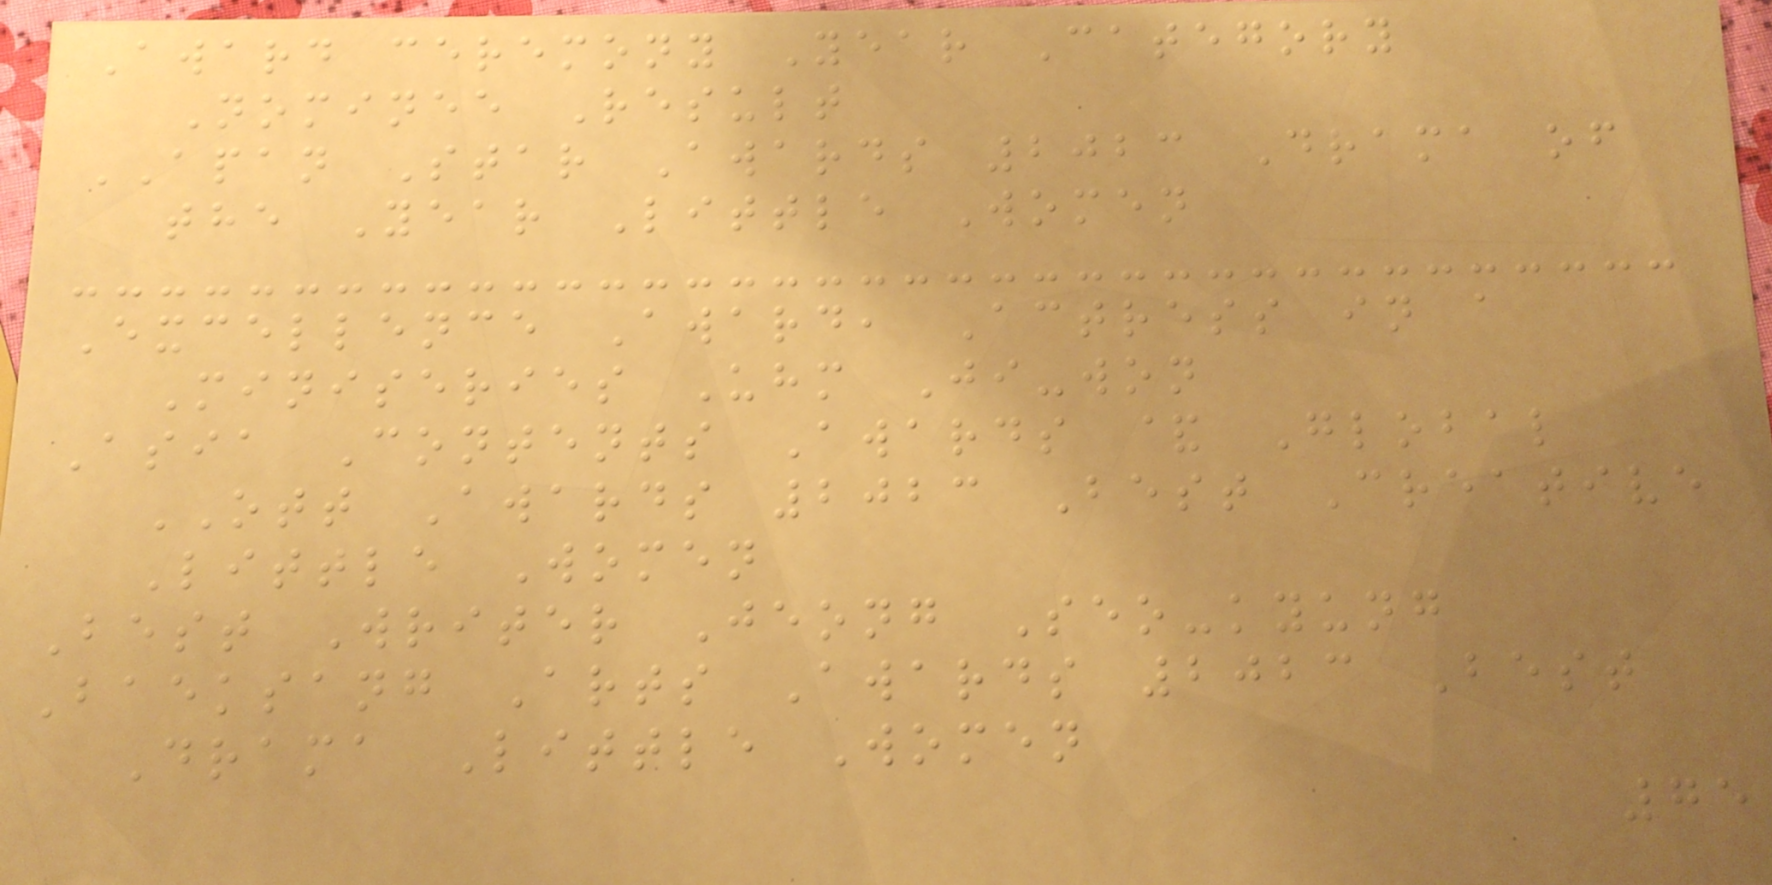Award ceremony Year Category
Nominee Result
APAN Star Awards 2023 Drama of
the Year Little Women
Excellence Award, Actress in a
Miniseries Uhm Ji-won
Asia Contents Awards & Global
OTT Awards 2023 Best Creative
Little Women
Best Writer Jeong Seo-kyung
Baeksang Arts Awards 2023 Best
Drama Little Women
75
